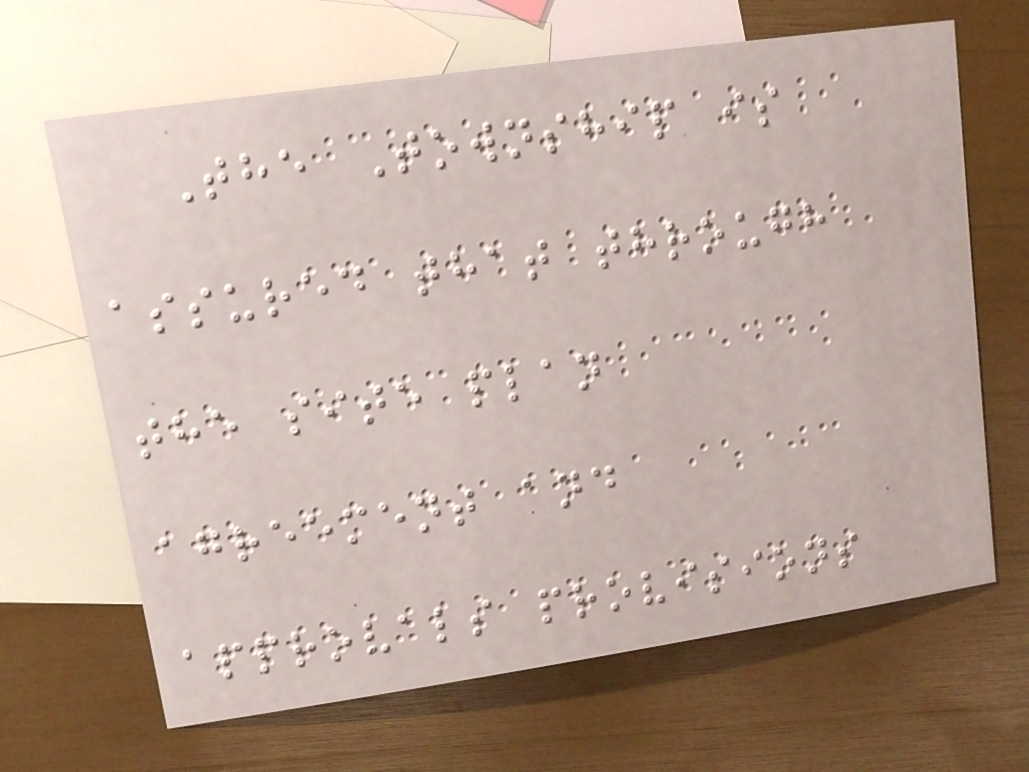The Township is
assured that through
the site plan
agreement and
approvals provisions
